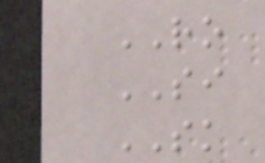RO
SI
SK
